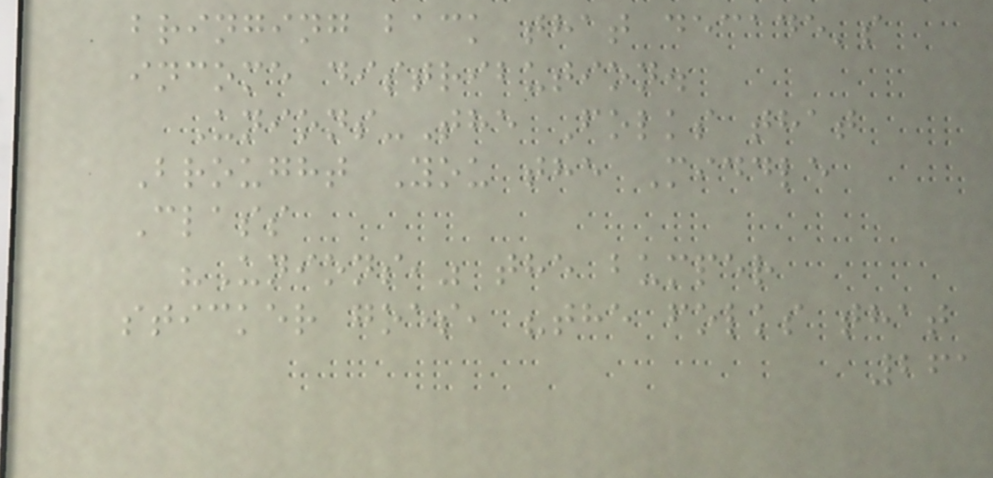bringing back that decade's
income distribution.
Unions-The Folks that
Brought You the Middle
Class
"Unions," the bumper
sticker goes, "the folks that
261
